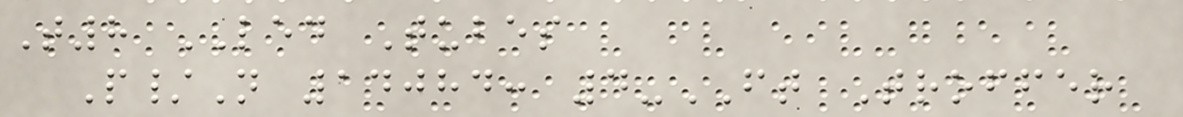T8 LED Tubes
P/N 14084: 4-FT Troffer
